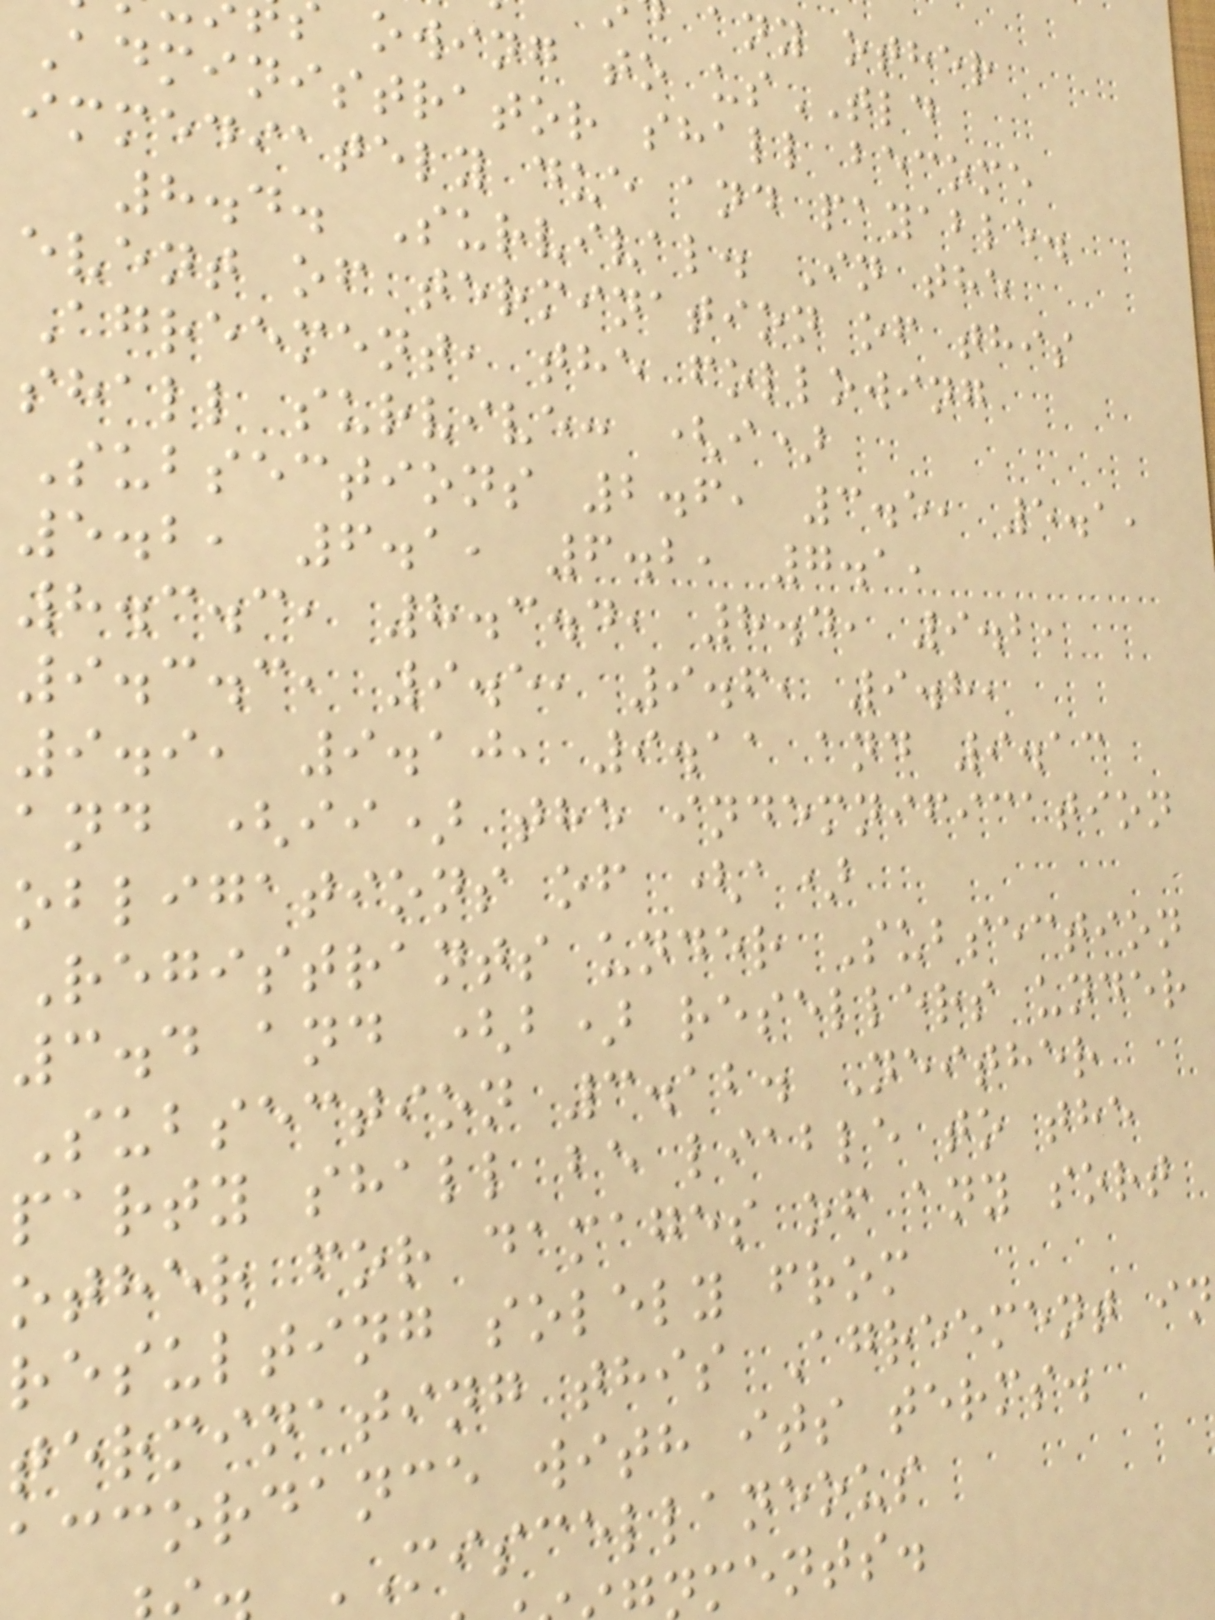any other
owing to usTLD
Administrator shall become
immediately due and payable.
8.4. Survival. In the
event of termination of this
Agreement, the following
shall survive: (i)
Subsections 2.6, 3.5, 5.1,
5.2, 6.1, 6.2, 7.1,
8.3.3, 8.3.4, 8.4, 9.2,
9.3.3, 9.5, 9.6, 9.8,
9.9, 9.10, 9.11 and 9.13
and (ii) the indemnification
obligations of (a)
Registrants under Subsection
3.4 and (b) resellers under
Subsection 3.12. Neither
party shall be liable to the
other for damages of any sort
resulting solely from
terminating this Agreement in
accordance with its terms.
MISCELLANEOUS
ments.
